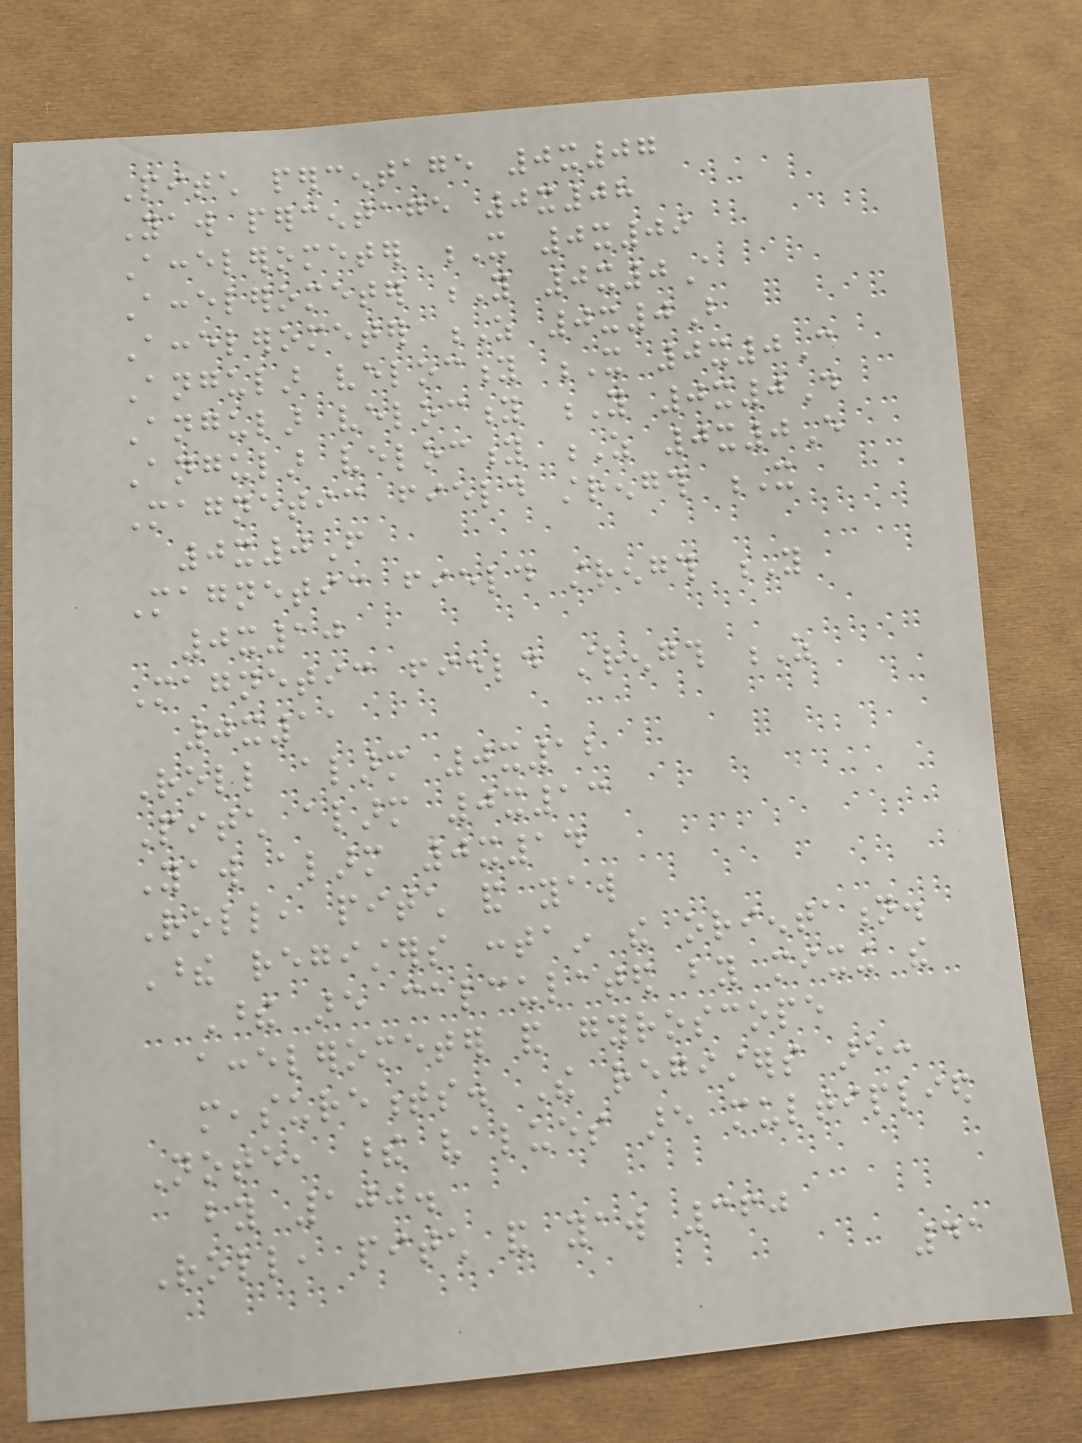Pitch percentage 0x07
Yaw percentage 0x08
Accelerometer X 0x09
Accelerometer Y 0x0A
Accelerometer Z 0x0B
Angular velocity X 0x0C
Angular velocity Y 0x0D
Angular velocity Z 0x0E
Magnetic field strength X
0x0F
Magnetic field strength Y
0x10
Magnetic field strength Z
0x11
Roll alarm 0x12
Pitch alarm 0x13
Yaw alarm 0x14
Roll, pitch and yaw
These registers contain the orientation.
These are calculated by mixing the
accelerometer and gyroscope
measurements. The registers are:
Note, these values are multiplied
by 100.
Roll, pitch and yaw 360
41
